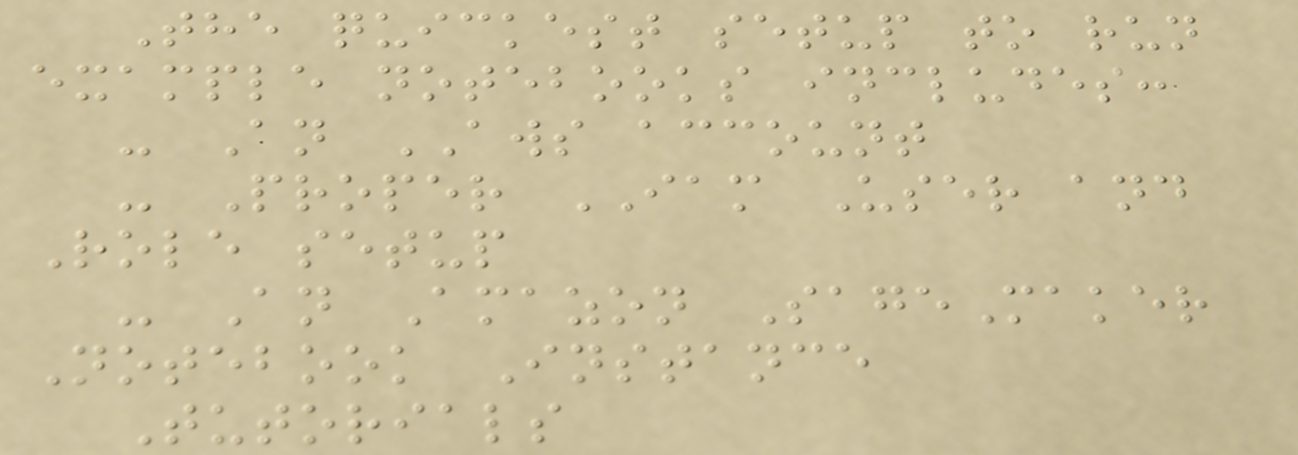The quickest setup to run
example notebooks includes:
- An AWS account
- Proper IAM User and
Role setup
- An Amazon SageMaker
Notebook Instance
Tutorials
